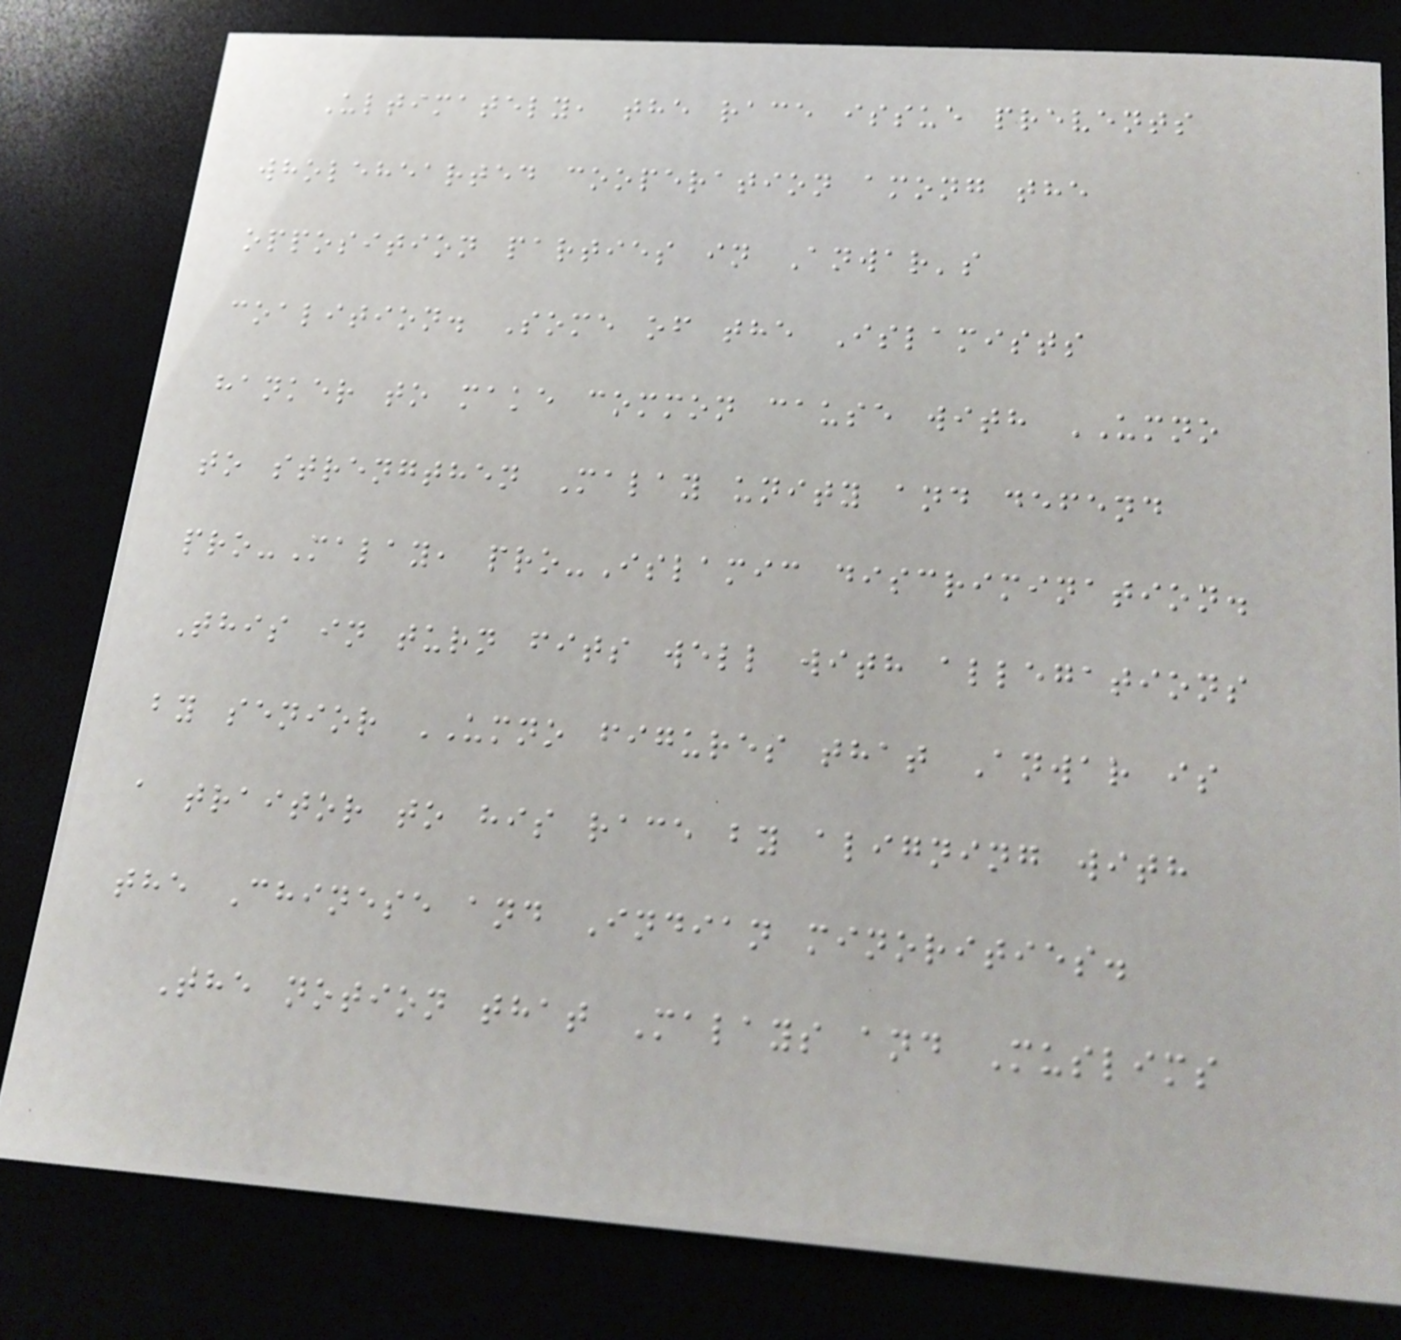Ultimately, the race issue prevents
wholehearted cooperation among the
opposition parties in Anwar's
coalition. Some of the Islamists
hanker to make common cause with UMNO
to strengthen Malay unity and defend
pro-Malay, pro-Islamic discrimination.
This in turn fits well with allegations
by senior UMNO figures that Anwar is
a traitor to his race by aligning with
the Chinese and Indian minorities.
The notion that Malays and Muslims
